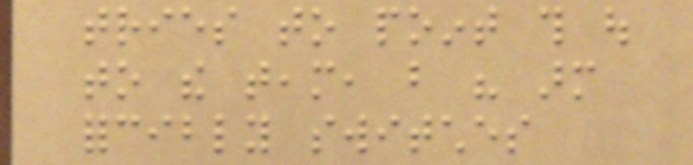tries to point this out
to the team, but his arm
forcibly switches
